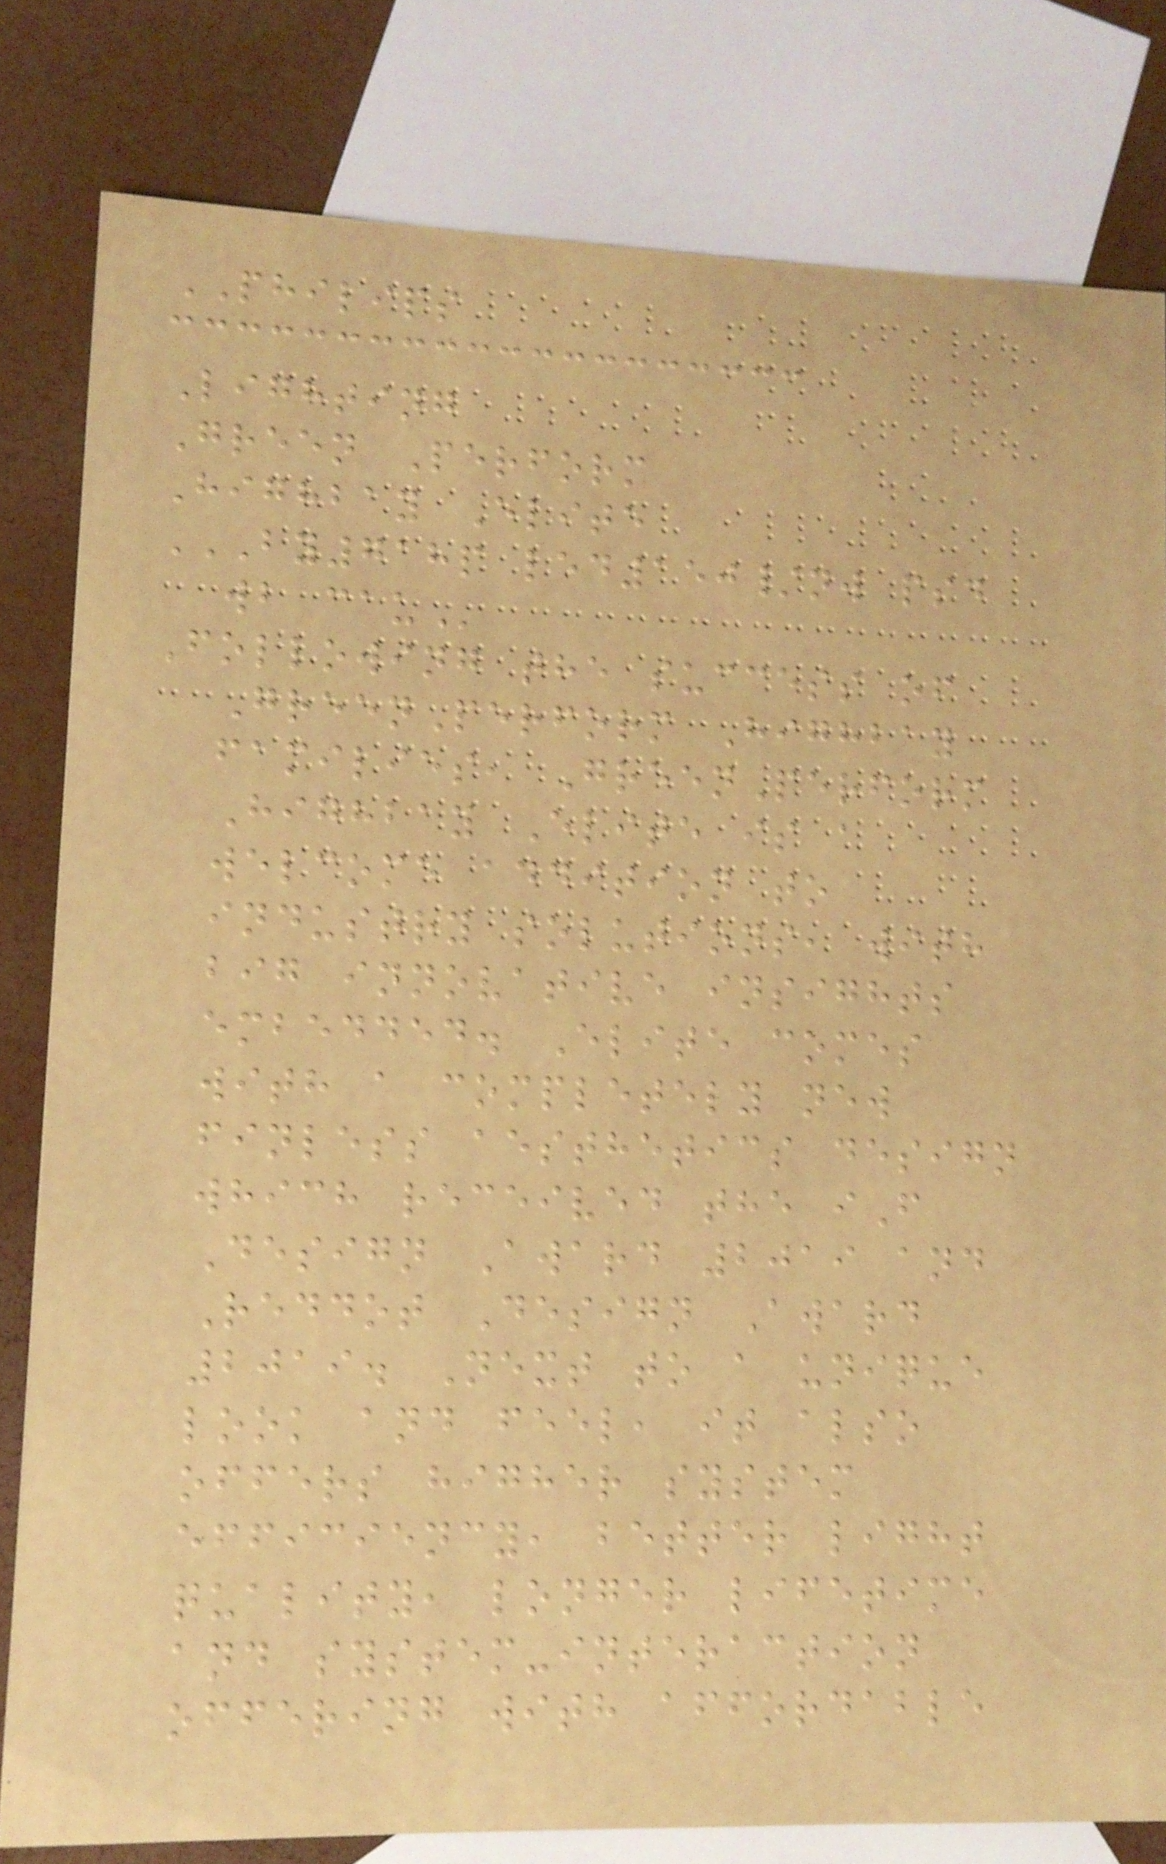PHILIPS
Lighting
Green Perform
Highbay Elite
BY718P LED150/NW PSD
WB CAU
Following the success of
GreenPerform Highbay
families, GreenPerform
Highbay Elite is a
welcome addition to
industry solutions, with
big innovative insights
embedded. Elite comes
with a completely new
finless aesthetics design
which received the iF
Design Award 2019 and
Reddot Design Award
2019. Next to a unique
look and feel, it also
offers higher system
efficiency, better light
quality, longer lifetime
and system-interaction
offering with affordable
